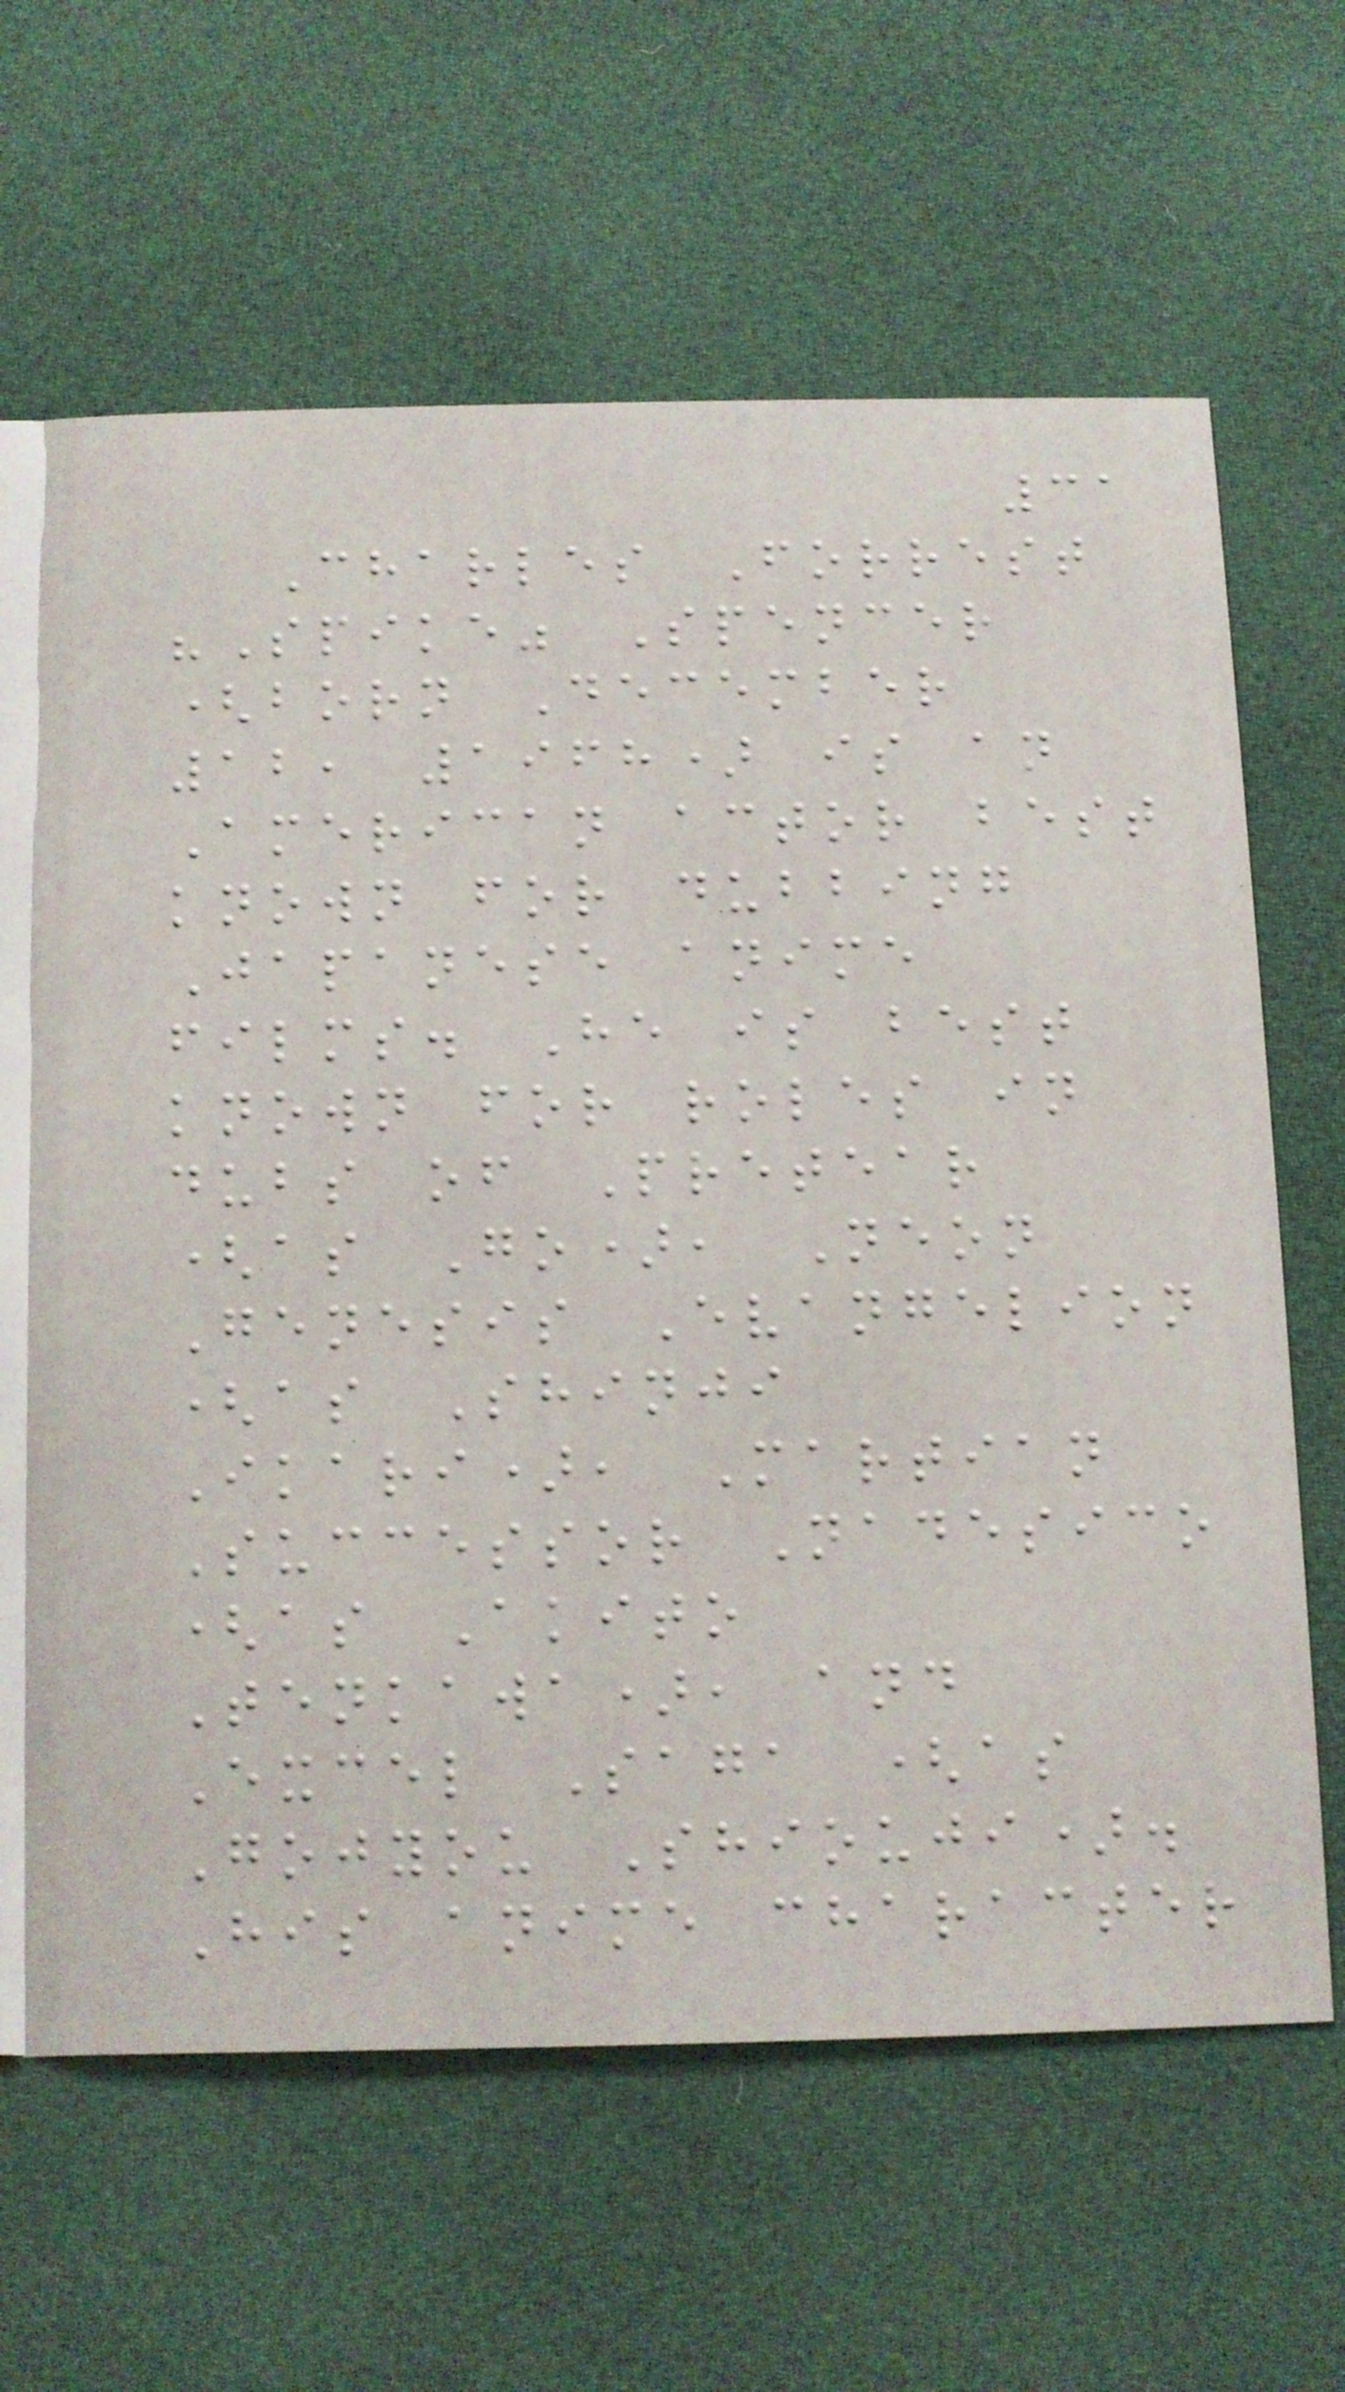31
Charles Forrest
"Spike" Spencer
(born December
12, 1968) is an
American actor best
known for dubbing
Japanese anime
films. He is best
known for roles in
dubs of Pretear
(as Go), Neon
Genesis Evangelion
(as Shinji
Ikari), Martian
Successor Nadesico
(as Akito
Tenkawa), and
Excel Saga (as
Gojyou Shiouji).
His anime character
